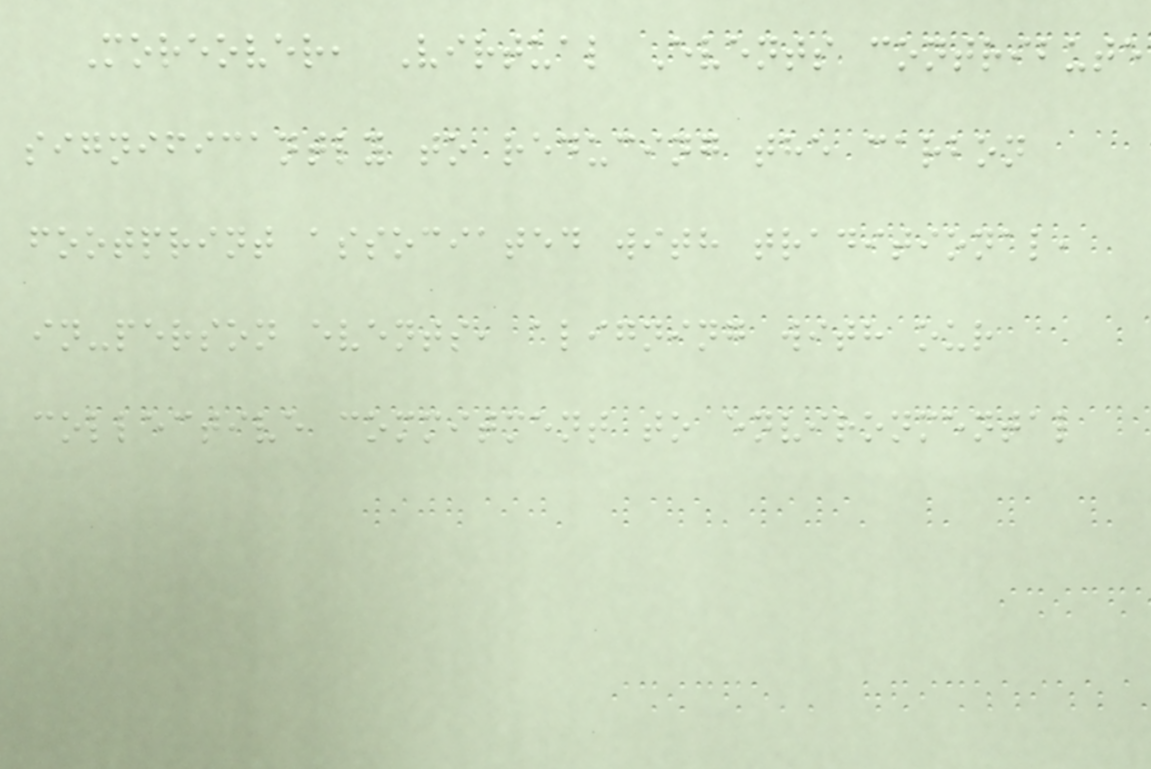Moreover, Virtual Events contribute
significantly to reducing the carbon
footprint associated with traditional,
in-person events, aligning with our
collective commitment to environmental
